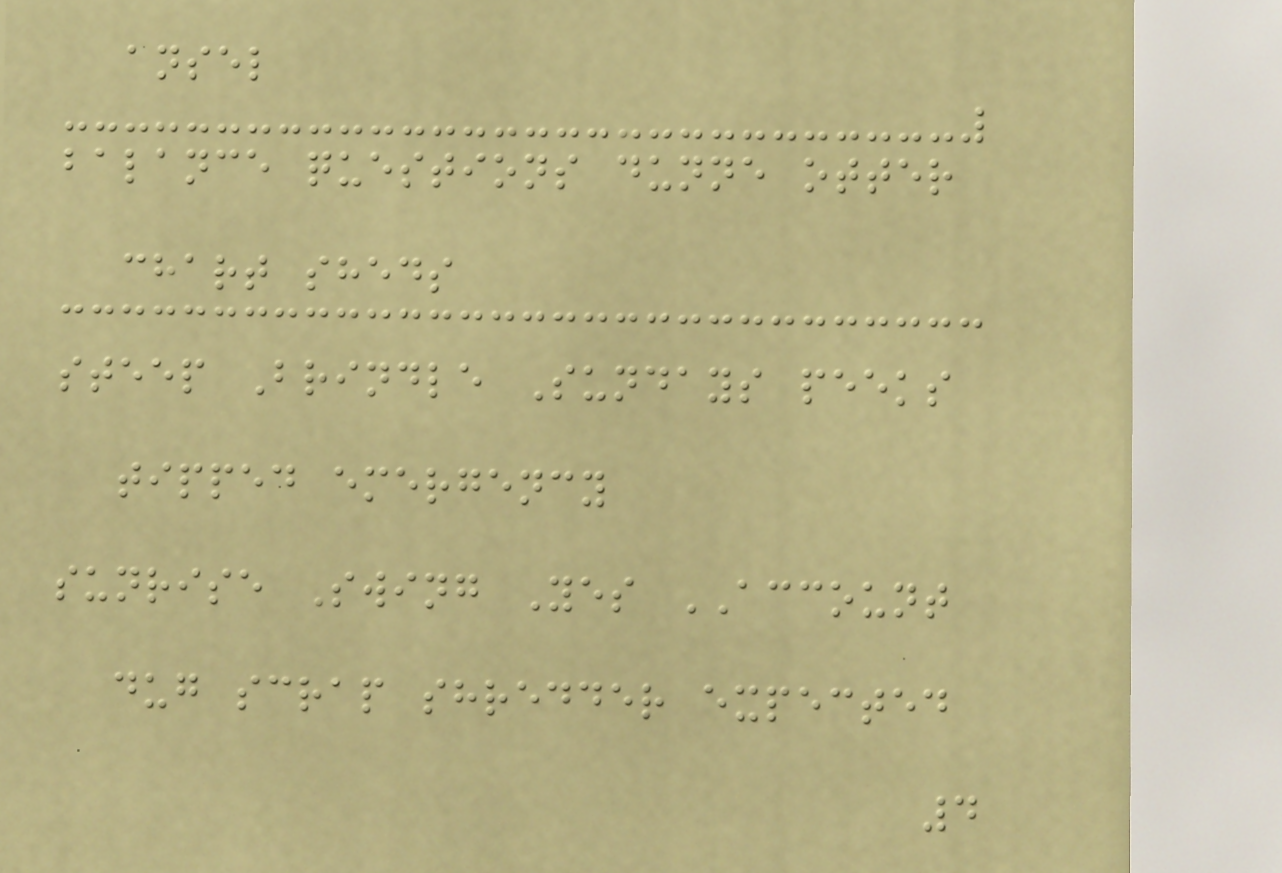ansel
balance questions dunne otter
chart sheds
steep Brindle Sundays peeks
tipped emergency
sunrise Swing Yes ACCOUNT
dug scrap shredder expected
4
